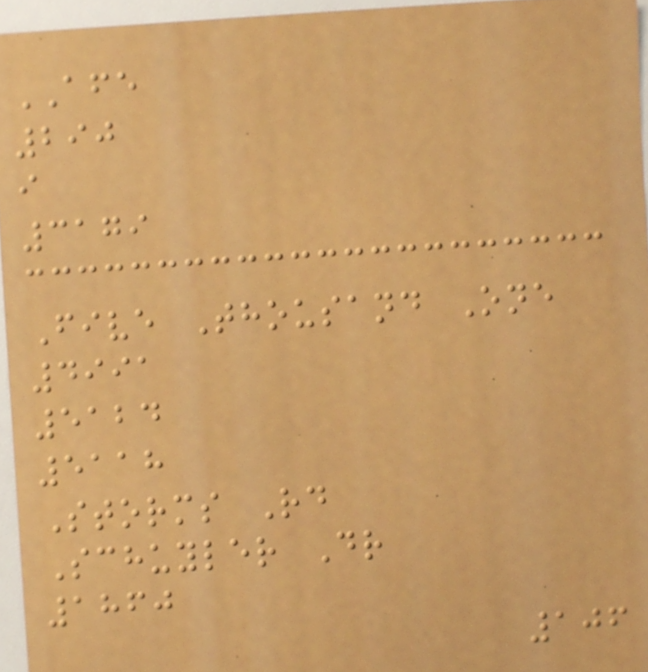AFE
290
i
3179
Five Thousand One
4991
5124
5118
Storms Rd
Schuyler Dr
1860
106
